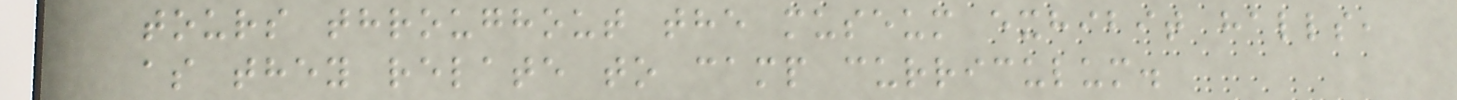tours throughout the museum exhibit halls,
as they relate to camp curriculum.
